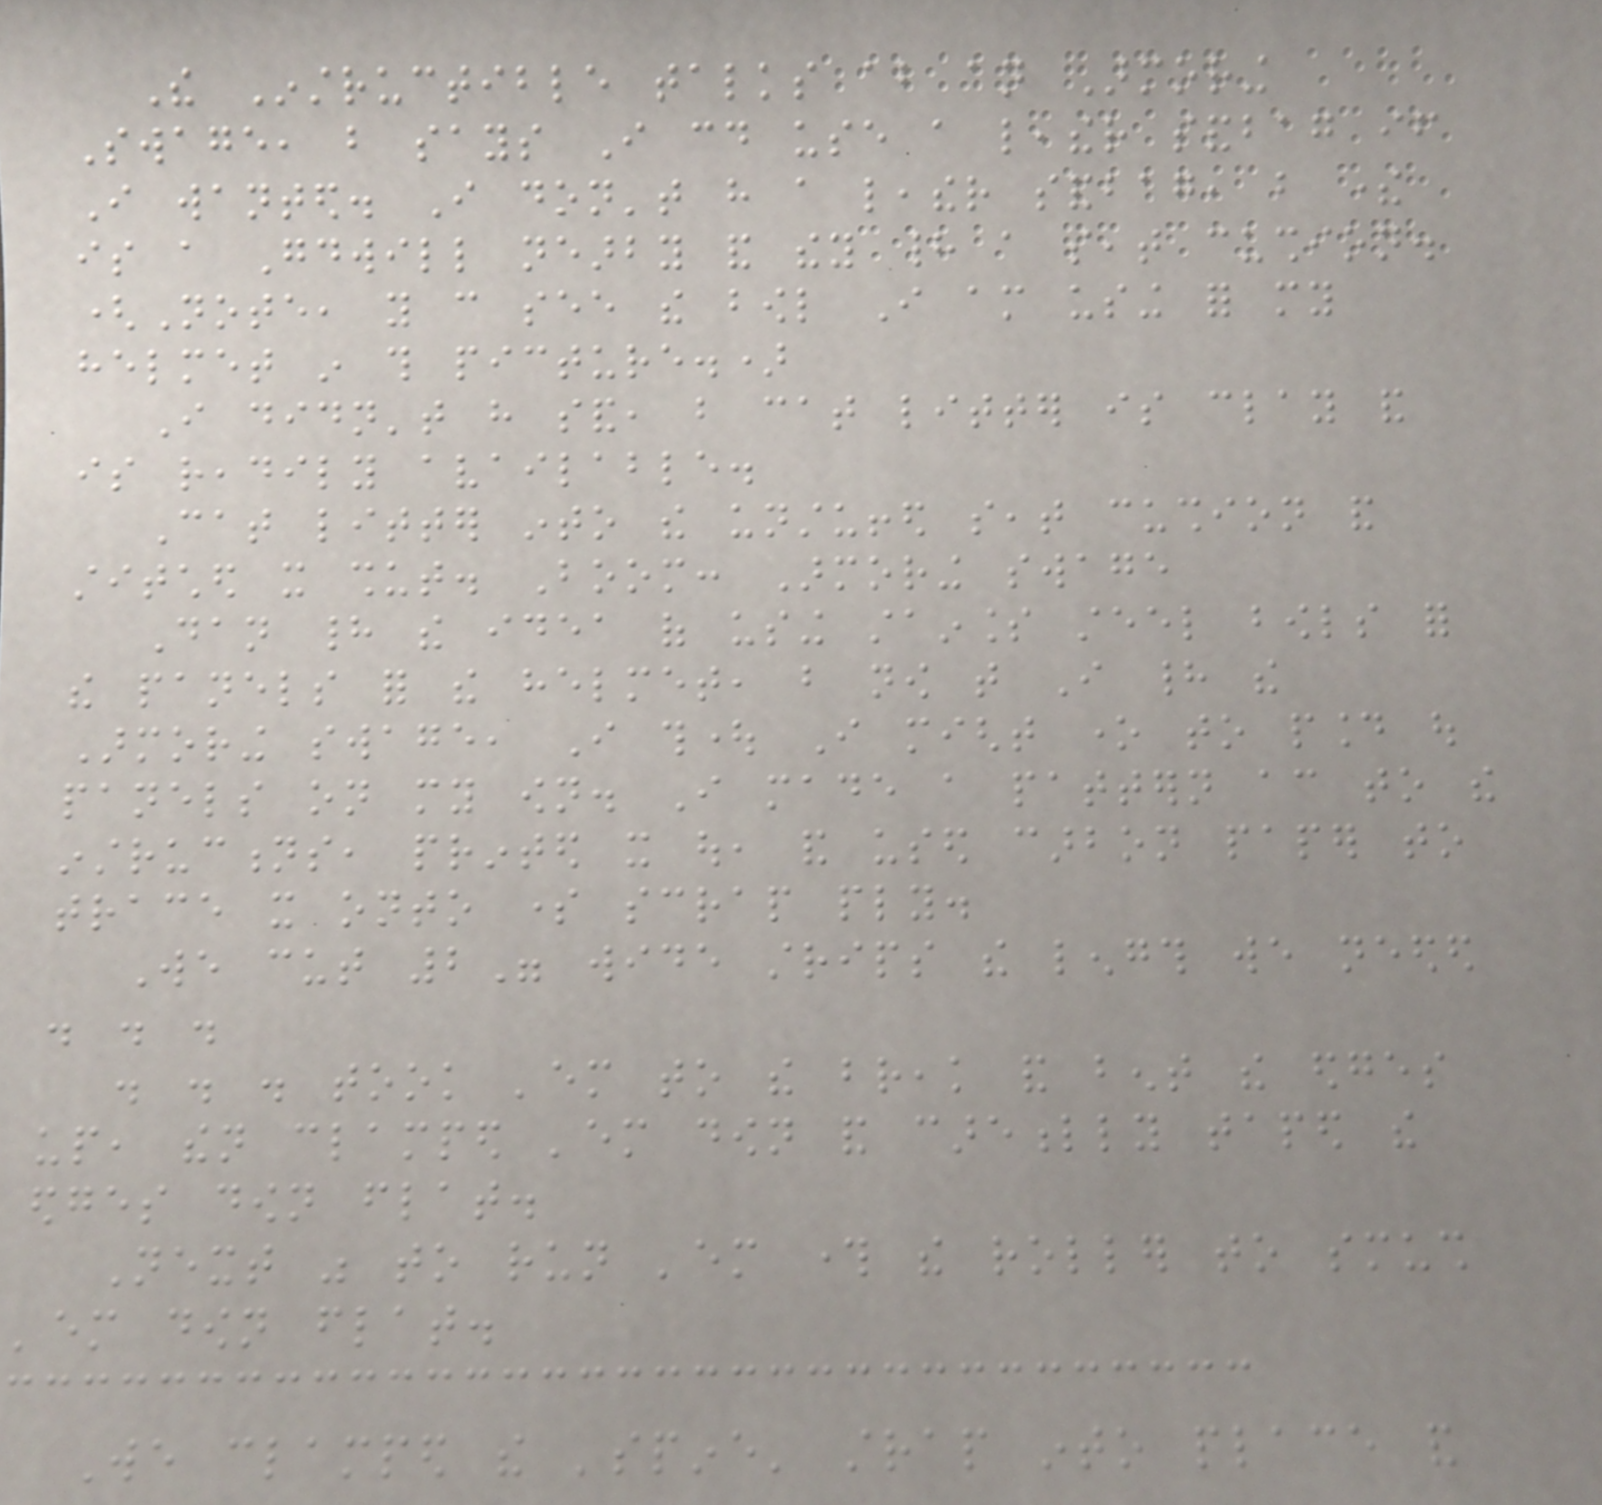The Instructible talks about an Armoring
Swage, but says I could use a leather sandbag if
I wanted. I don't have a leather sandbag, but there
is a Goodwill nearby and they had a seat cushion.
(Note, you can see the bowl I am using for my
helmet in this picture.)
I didn't have sand, but cat litter is clay and
is readily available.
Cat litter into the unstuffed seat cushion and
stitched it shut. Boom: Armoring swage
Dan had the idea of using stainless steel bowls for
the panels for the helmet, but now that I had the
Armoring swage, I thought I might one to pound out
panels on my own. I made a pattern according to the
instructions, printed it out, and used carbon paper to
trace it onto some scrap ply.
We cut 2" wide strips the length we needed
. . .
. . . took 'em to the break and bent the edges
up, then clamped 'em down and carefully taped the
edges down flat.
Next was to run 'em through the roller to smush
'em down flat.
We clamped the 'spine' strap into place and
